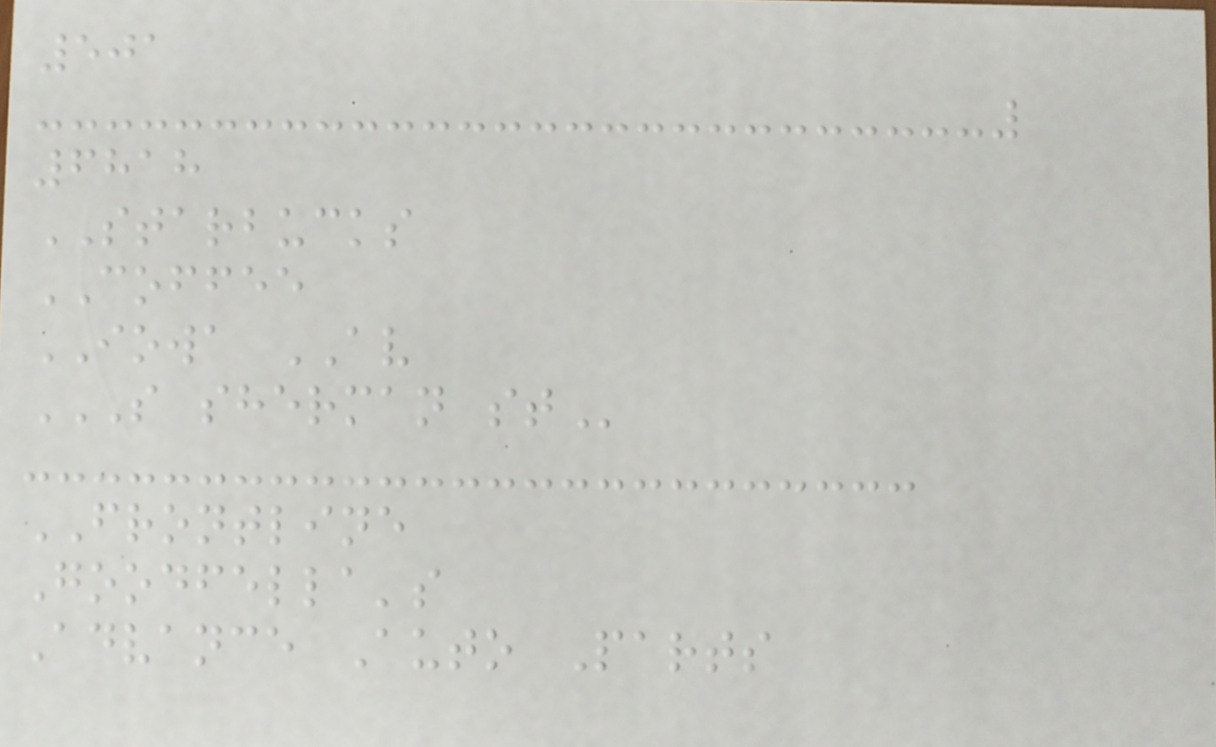501
6818
STARBUCKS
COFFEE
IOWA AV
S SHERMAN ST
FRONTLINE
Goodfella's
Advance Auto Parts
